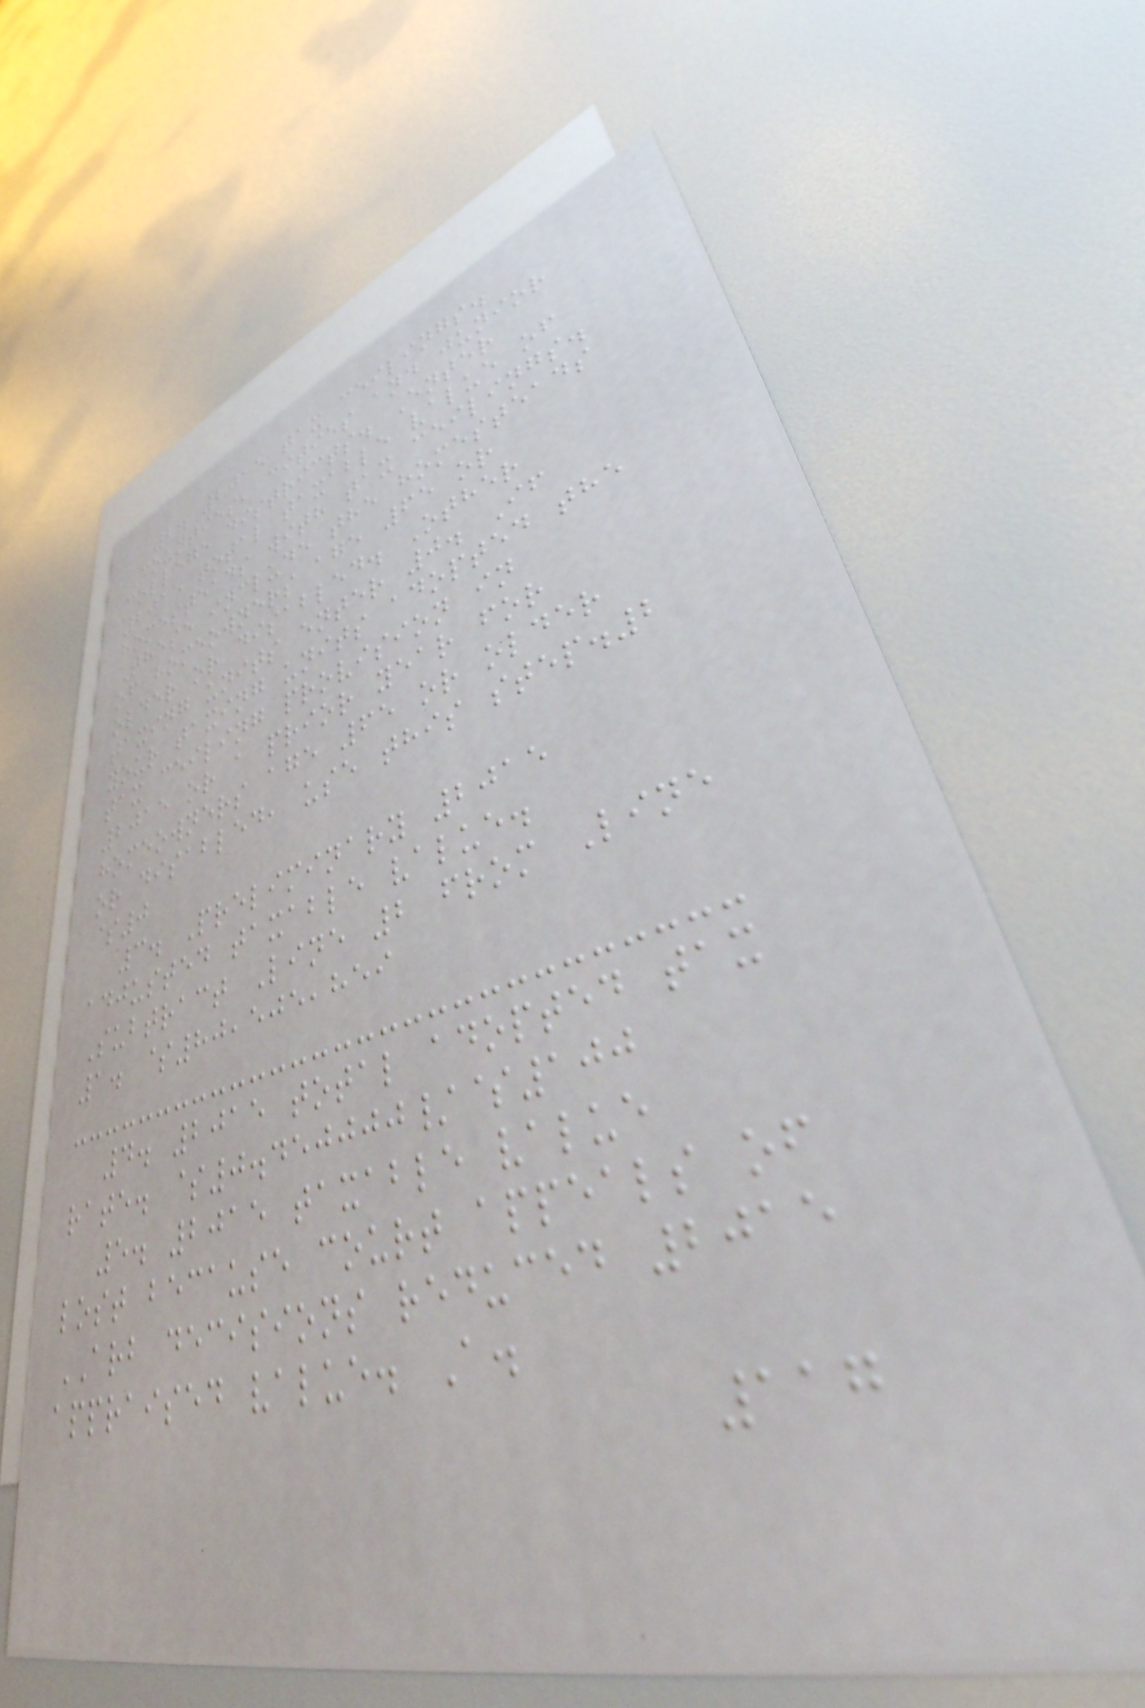2. 2015 tax ceilings.
Counties, cities and junior
college districts. Enter
2015 total taxable value of
homesteads with tax ceilings.
These include the homesteads
of homeowners age 65 or
older or disabled. Other
taxing units enter 0. If
your taxing units adopted the
tax ceiling provision in
2015 or a prior year for
homeowners age 65 or older
or disabled, use this step.2
$0
3. Preliminary 2015
adjusted taxable value.
Subtract Line 2 from Line
1. $80,505,859
4. 2015 total adopted tax
rate. $0.450000/$100
5. 2015 taxable value
lost because court appeals of
ARB decisions reduced 2015
appraised value. A.
117
